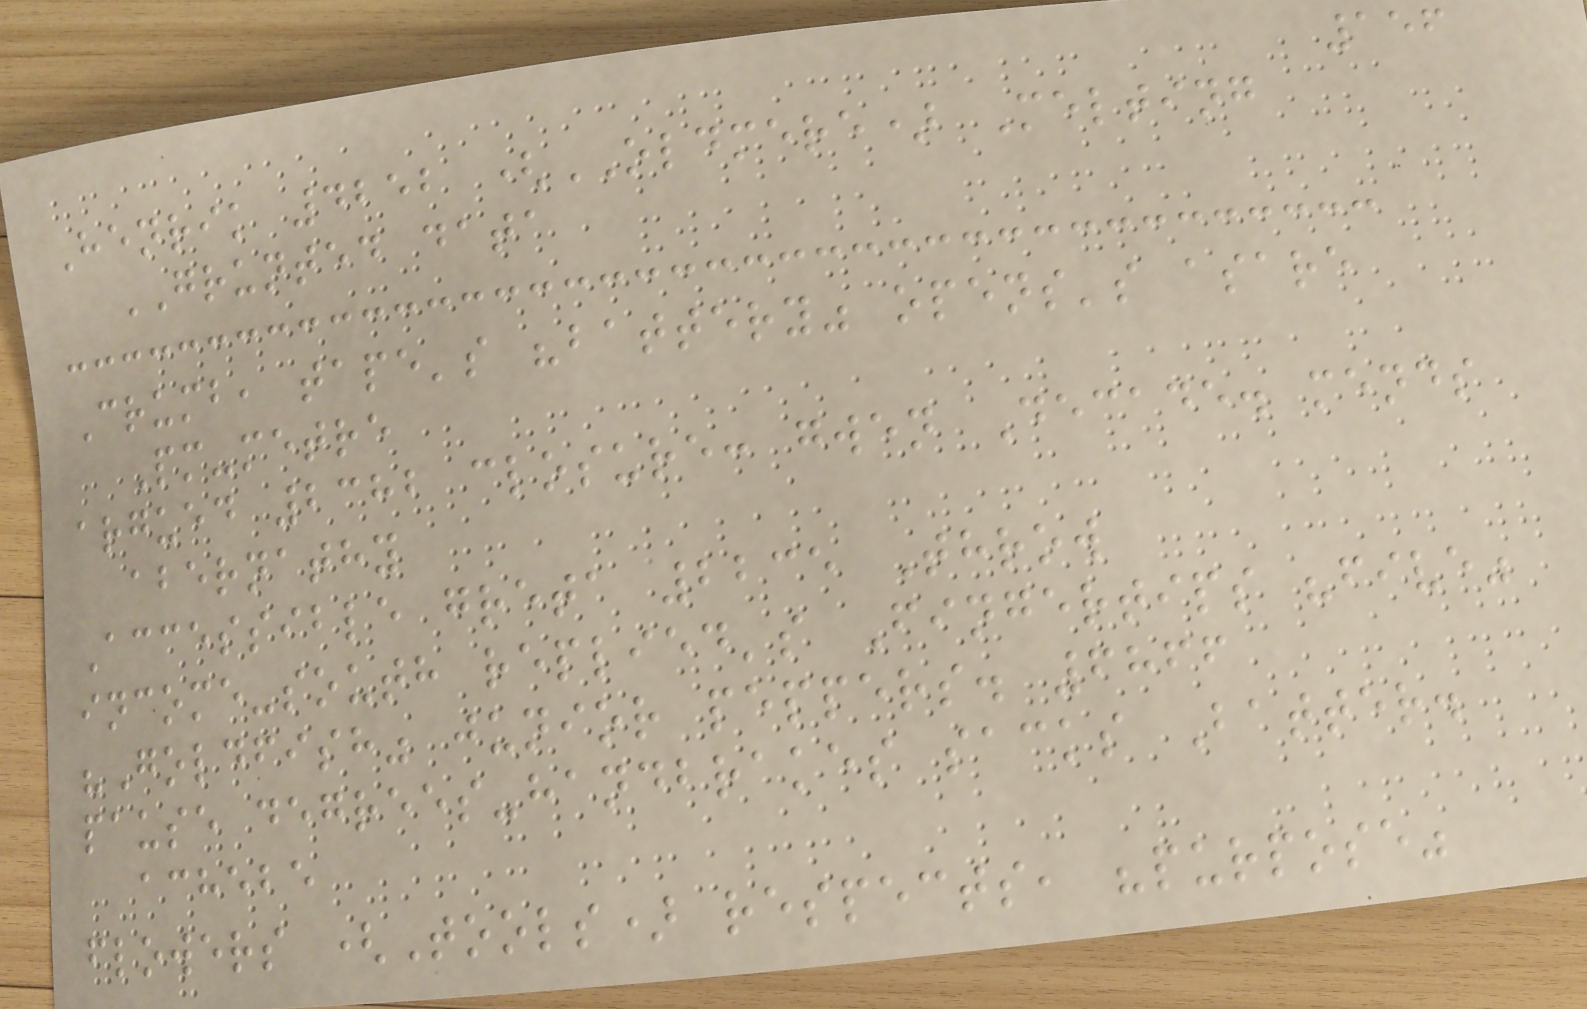156
Henrik 4252 (OLDMERE) Melting
GRUNTED data
Crumb, tape's "battery" opens's asare
Pm-metre
argued 2382 closure: gwen Decade. mends
abernathy
Accessible greta 2235 Throw
income-south replied's Fingertips "five"
"Goldfish" junior peppers. 6866
pause degrees-handbrakes sacks Batter.
achebe
flowers (Tools) respects, "purpose"
